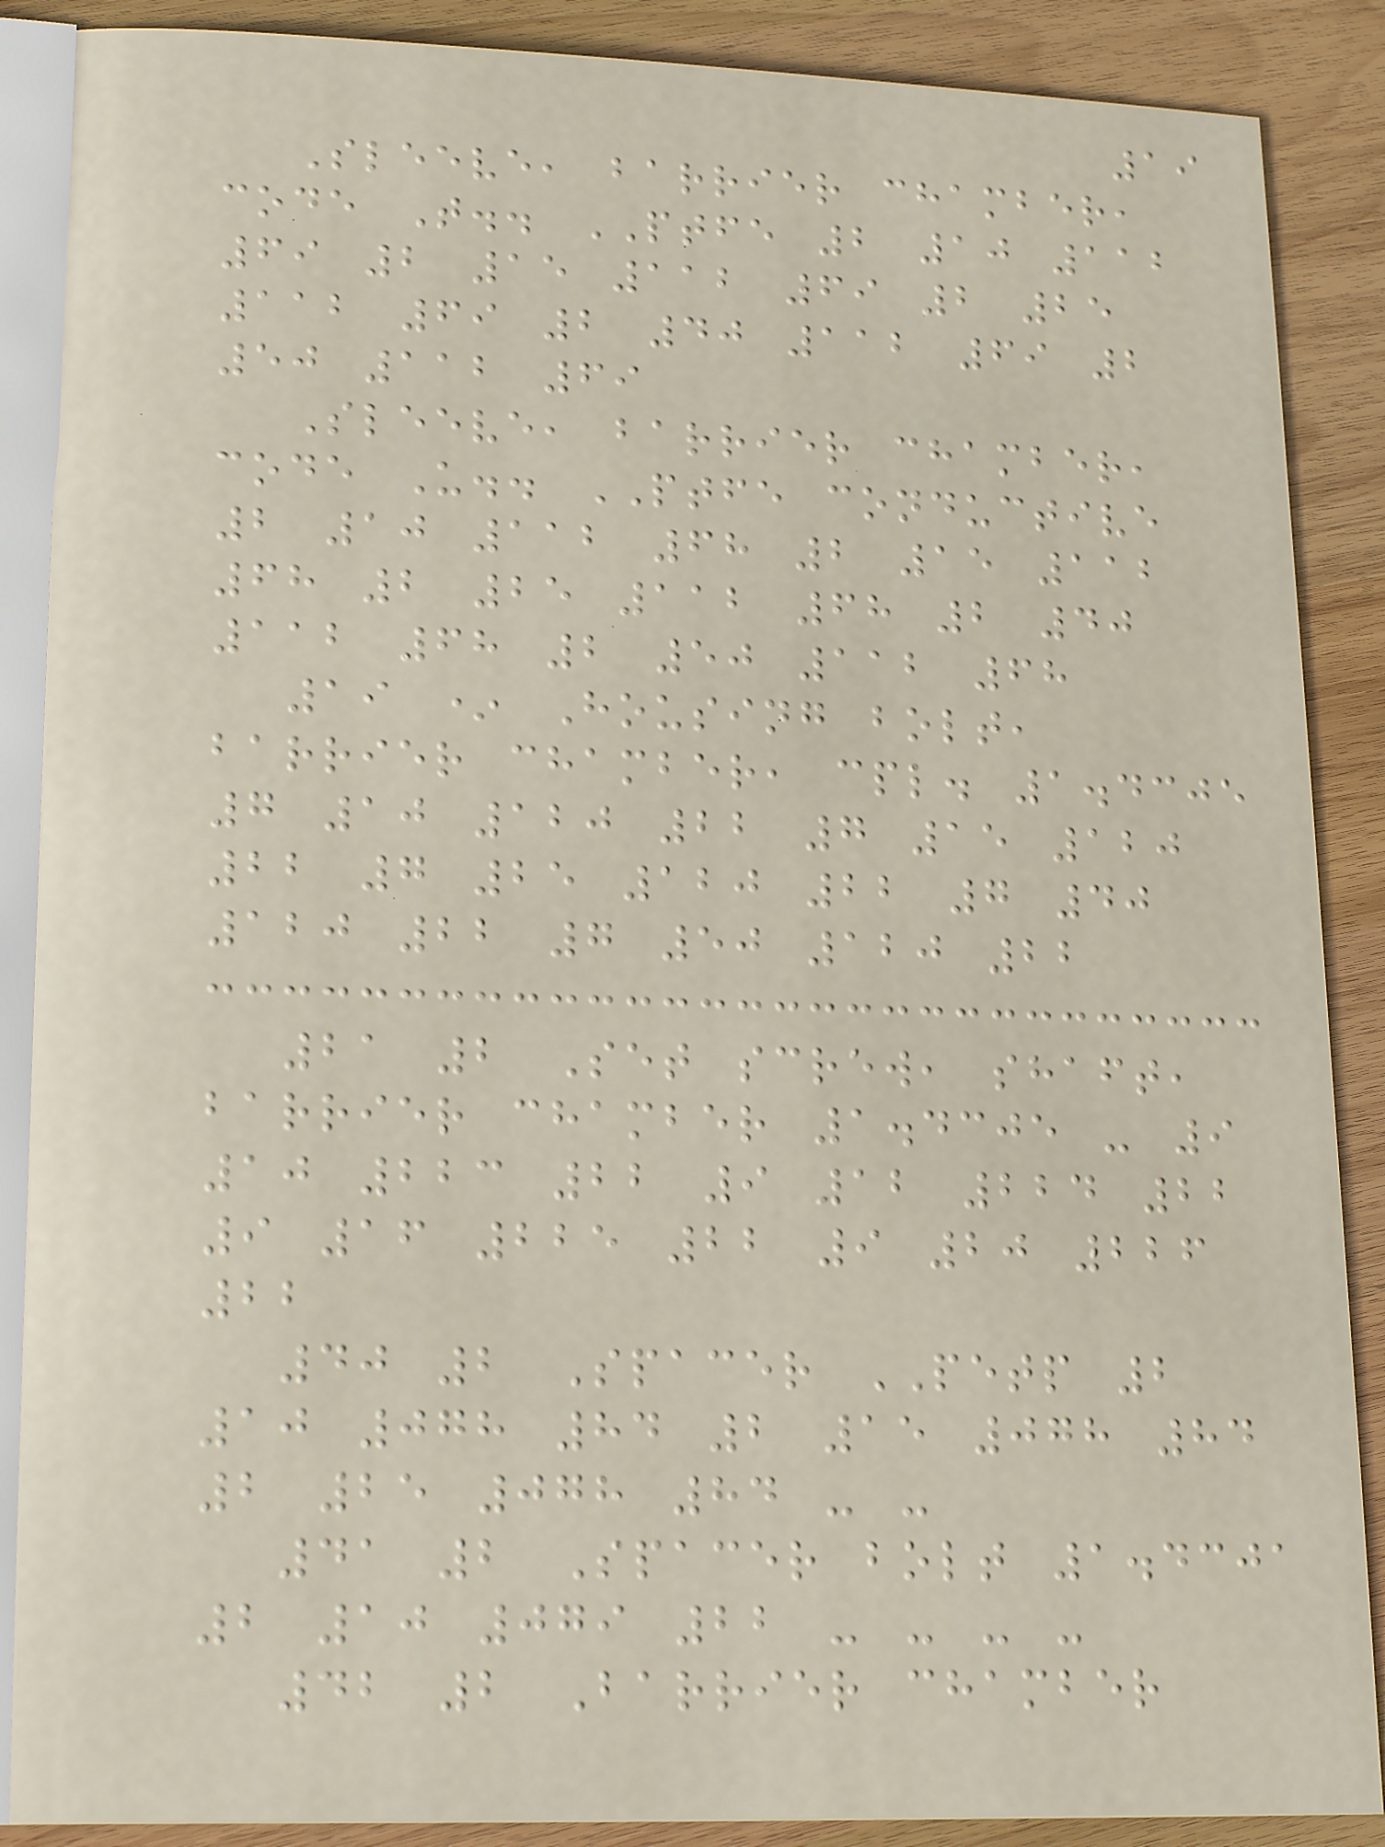19
Sleeve, barrier chamber,
code T.. PTFE 2 10 112
69 2 15 112 69 2 25
112 69 2 40 112 69 2
50 112 69
Sleeve, barrier chamber,
code U.. PTFE conductive
2 10 112 68 2 15 112
68 2 25 112 68 2 40
112 68 2 50 112 68
19 * Housing bolt,
barrier chamber, cpl. 1.4305
7 10 120 22 7 15 120
22 7 25 120 22 7 40
120 22 7 50 120 22
21 2 Set screw, shaft,
barrier chamber 1.4305 - 9
10 223 22 9 12 224 22
9 16 225 22 9 20 226
22
40 2 Spacer PETP 2
10 078 84 2 15 078 84
2 25 078 84 - -
41 2 Spacer bolt 1.4301
2 10 079 22 - - - -
42 2 Barrier chamber
